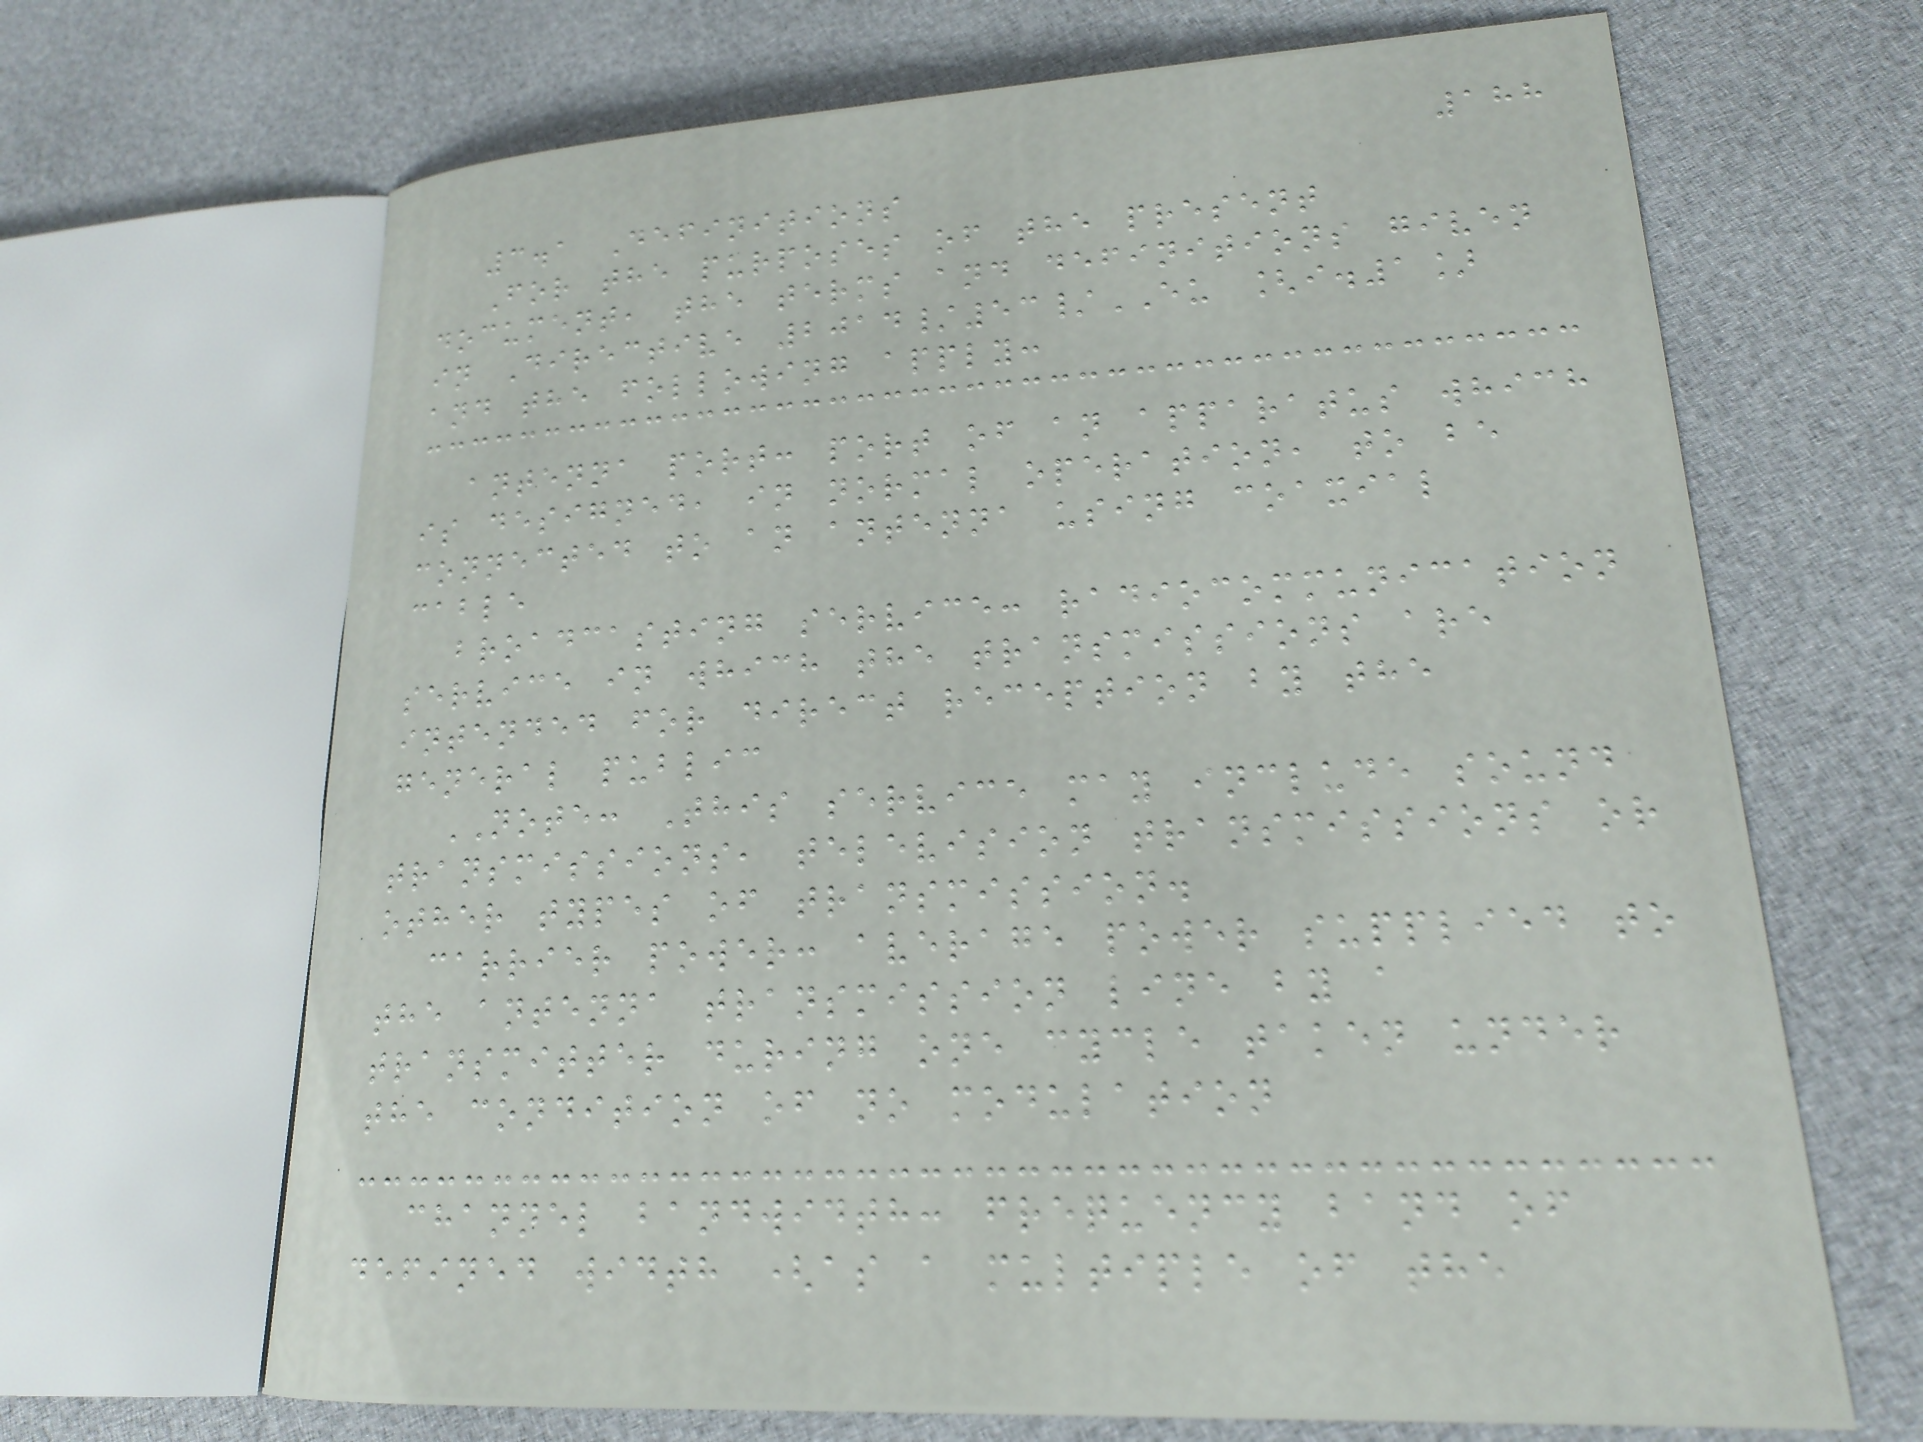188
3.1 Definitions
For the purposes of the present
document, the terms and definitions given
in Directive 2014/53/EU [i.1]
and the following apply:
antenna port: port of an apparatus which
is designed, in normal operation, to be
connected to an antenna using coaxial
cable
broadcasting service: radiocommunication
service in which the transmissions are
intended for direct reception by the
general public
NOTE: This service may include sound
transmissions, television transmissions or
other types of transmission.
carrier power: average power supplied to
the antenna transmission line by a
transmitter during one cycle taken under
the condition of no modulation
channel bandwidth: frequency band of
defined width (as a multiple of the
